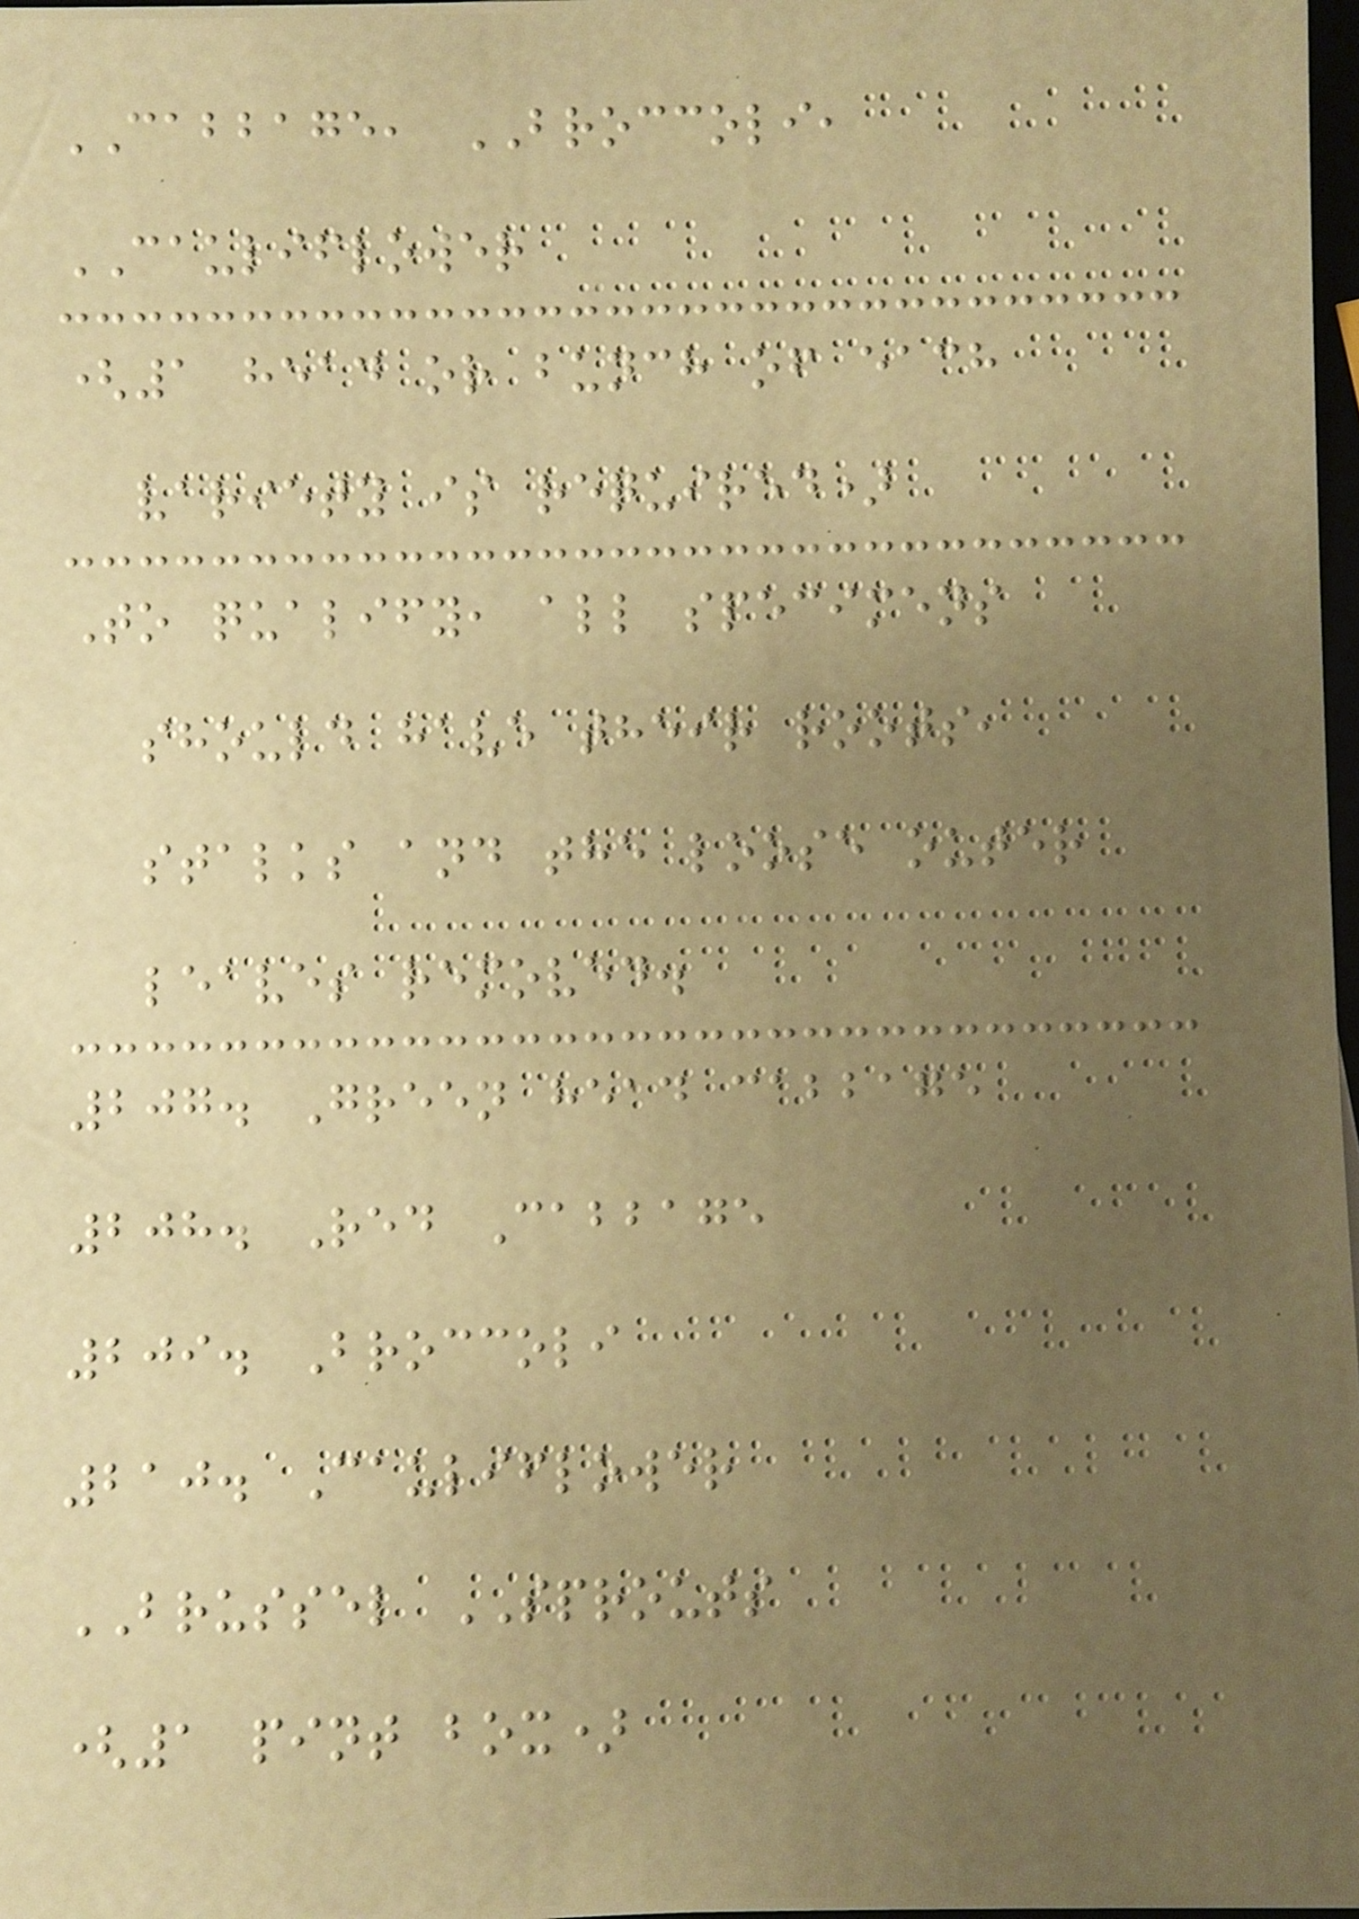CABBAGE, BROCCOLI,
CAULIFLOWER
(1 head or bunch of each
variety is required)
To qualify, all specimens
should have their roots,
stalks and the loose outer
leaves removed.
207. Green head cabbage
208. Red Cabbage
209. Broccoli
210. Cauliflower
BRUSSEL SPROUTS
(1 pint box)
